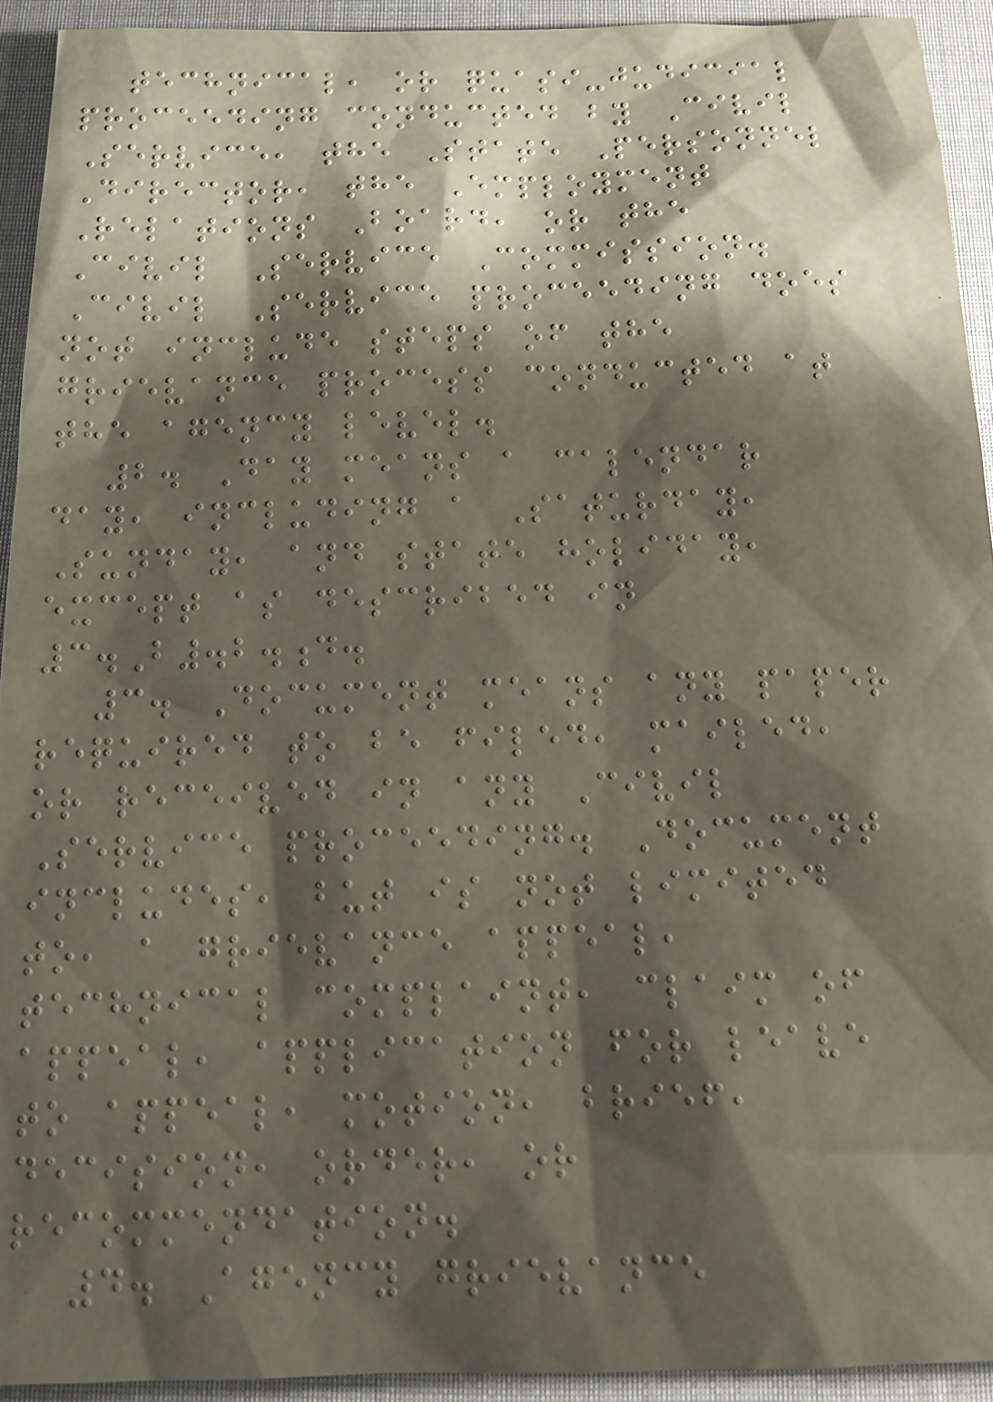technical, or quasi-judicial
proceeding conducted by Civil
Service, the State Personnel
Director, the Employment
Relations Board, or the
Civil Service Commission.
Civil Service proceeding does
not include steps of the
grievance process conducted at
the agency level.
2. Day means a calendar
day, including a Saturday,
Sunday, and state holiday,
except as described in
3.B.2.d.
3. Document means any paper
required to be filed, mailed,
or received in any Civil
Service proceeding. Document
includes, but is not limited
to, a grievance appeal,
technical complaint, claim of
appeal, application for leave
to appeal, motion, brief,
decision, order, or
recommendation.
4. Agency grievance
